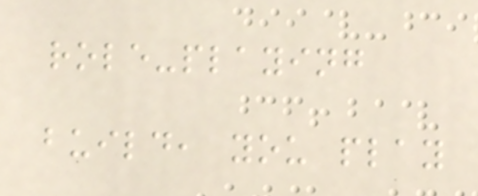role-playing
build, you play
